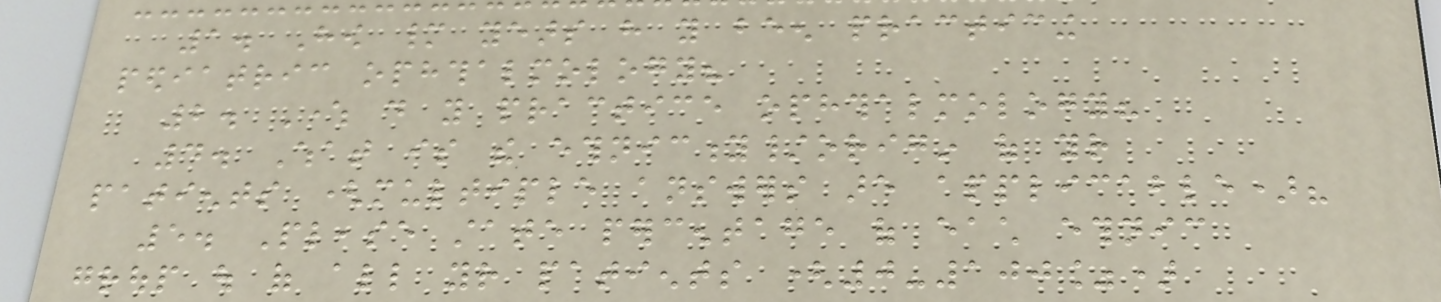1. How many years have you been practicing
pediatric ophthalmology?
2. Where do you practice ophthalmology?
4. What is the ethnicity/origin of your
patients (multiple answers are applicable)?
5. Please state percentage of each ethnic
group out of all your patients (0-100%)
